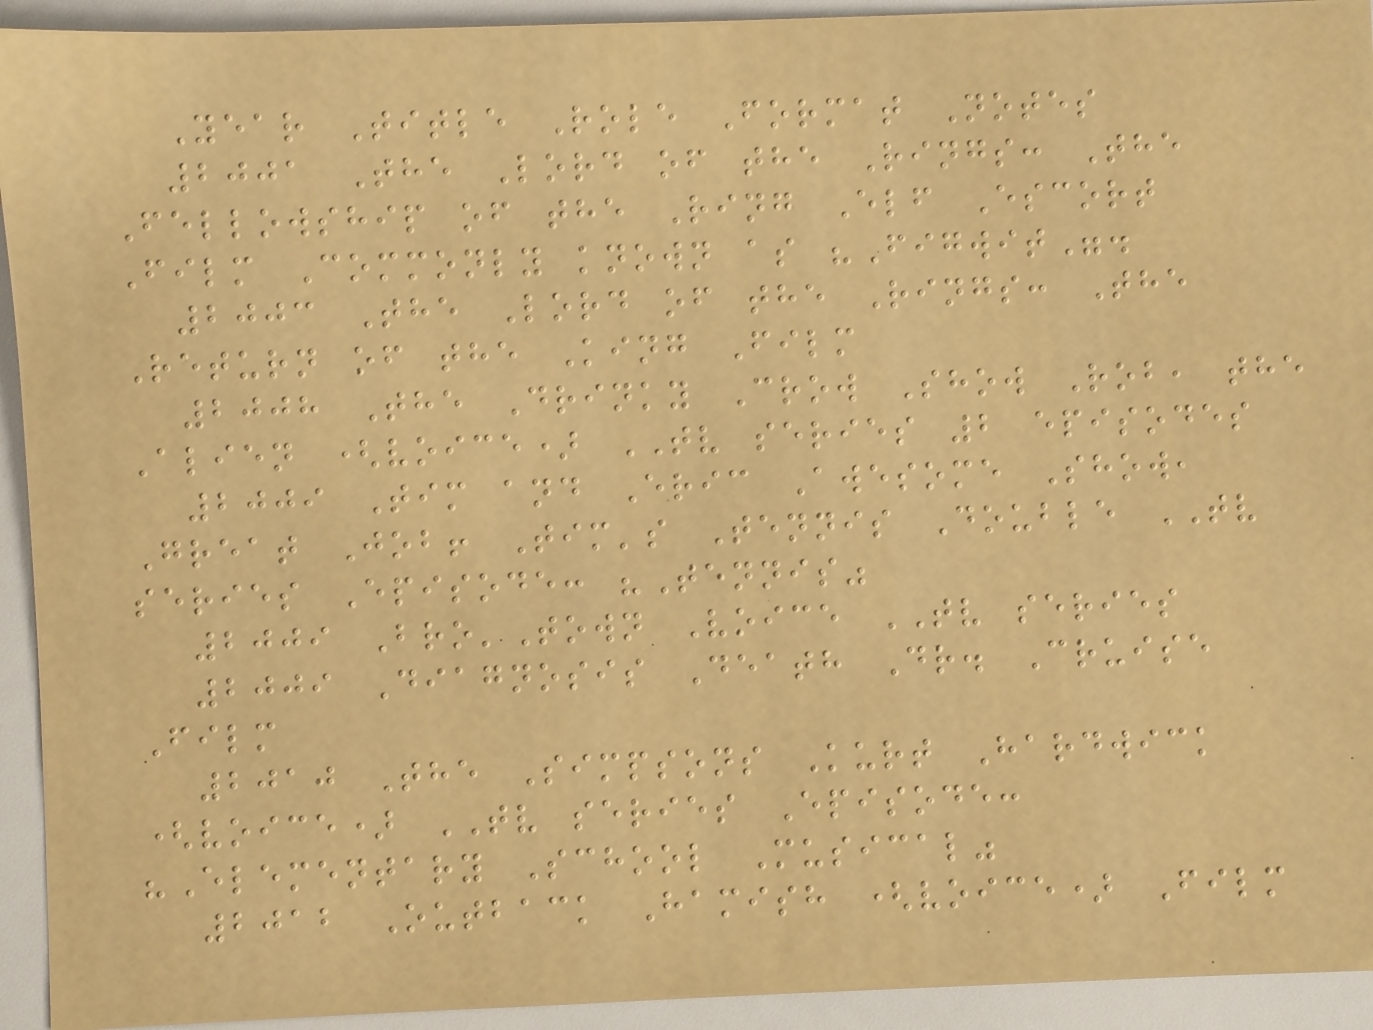Year Title Role Format Notes
2001 The Lord of the Rings: The
Fellowship of the Ring Elf Escort
Film Commonly known as "Figwit".
2003 The Lord of the Rings: The
Return of the King Film
2008 The Drinky Crow Show Rob, the
Alien (voice) TV series 2 episodes
2009 Tim and Eric Awesome Show,
Great Job! Tim's Tennis Double TV
series Episode: "Tennis"
2009 Bro'Town Voice TV series
2009 Diagnosis Death Dr. Cruise
Film
2010 The Simpsons Kurt Hardwick
(voice) TV series Episode:
"Elementary School Musical"
2012 Outback Hamish (voice) Film
